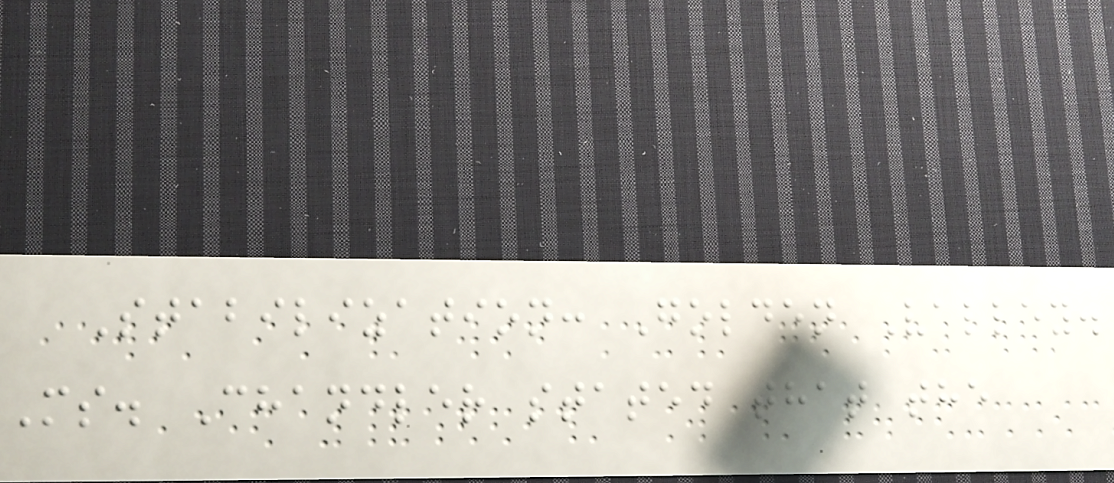Stabilization: Golden Valley.
Ms. Chandler stated that the
